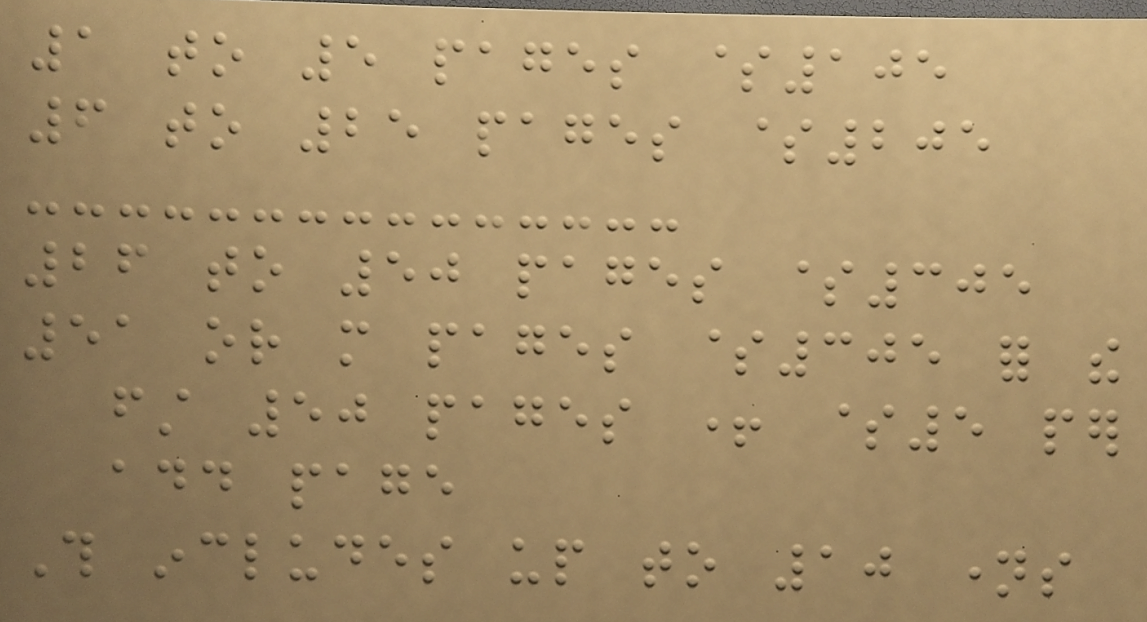1 to 5 pages $105
6 to 25 pages $205
26 to 50 pages $305
51 or more pages $305 for the
first 50 pages + $5 per
add page
This includes up to 10 names
